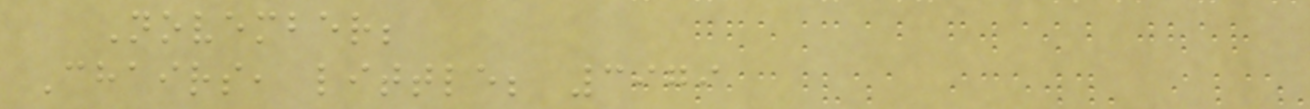November;
Chairs, little; 3979
